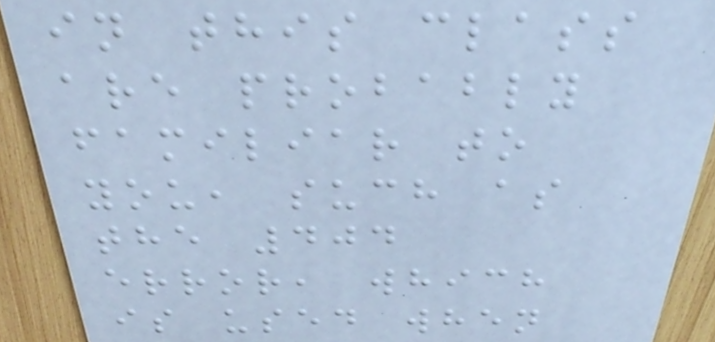in this class
are probably
familiar to
you, such as
the 404
error, which
is used when
